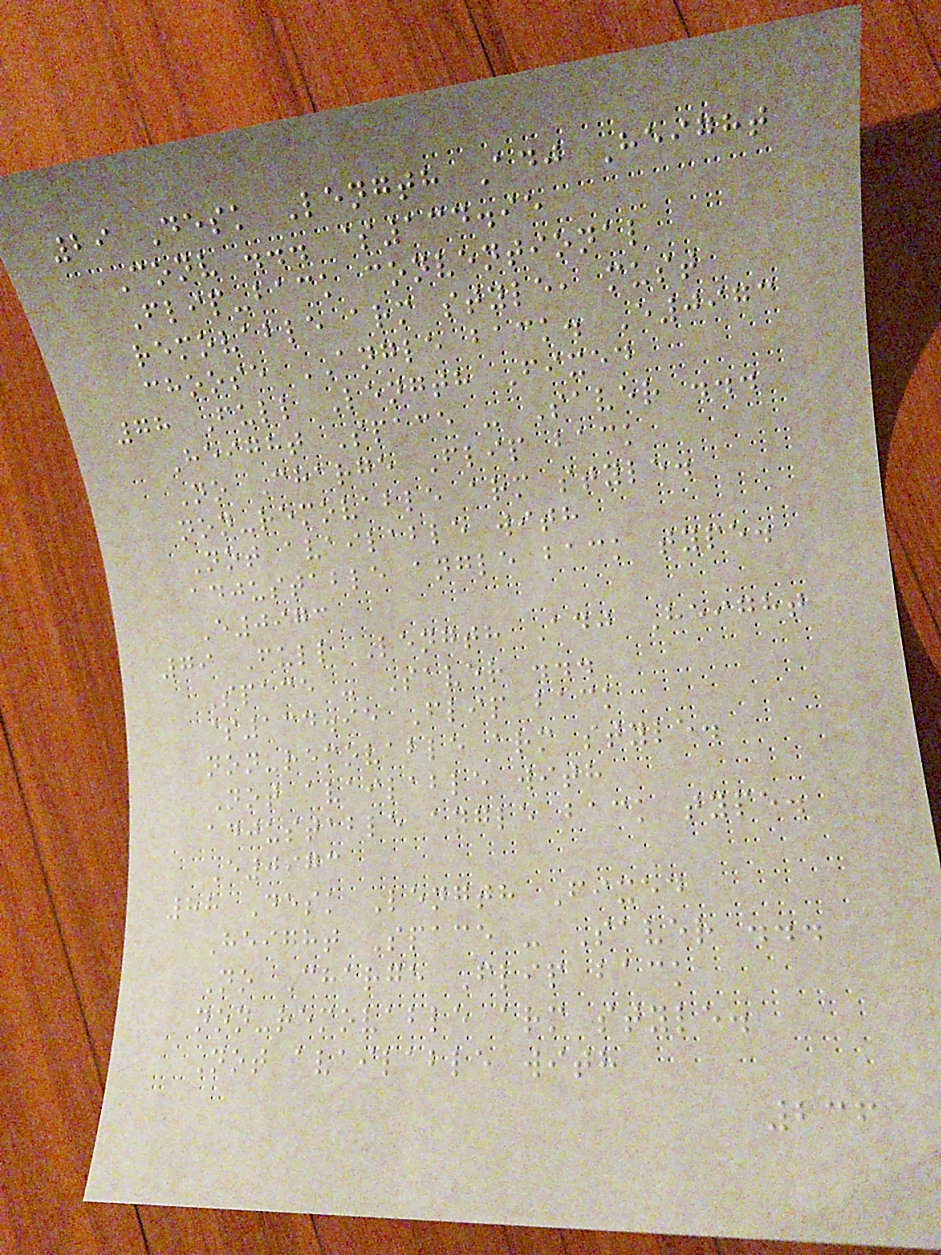29 Desk Length Adj Height
Conv ... $134.95
Flip-back conventional
removable arm style, must
choose ANGLE back. E0973
78 Full Length Fixed
Height Space - Saver ...
No Charge Flip back
non-removable arm style.
Not available with
adjustable angle back type.
E0973
79 Full Length Adj Height
Space - Saver ...
$134.95 Flip back
non-removable arm style.
Not available with
adjustable angle back type.
E0973
88 Desk Length Fixed
Height Space - Saver ...
No Charge Flip back
non-removable arm style.
Not available with
236
